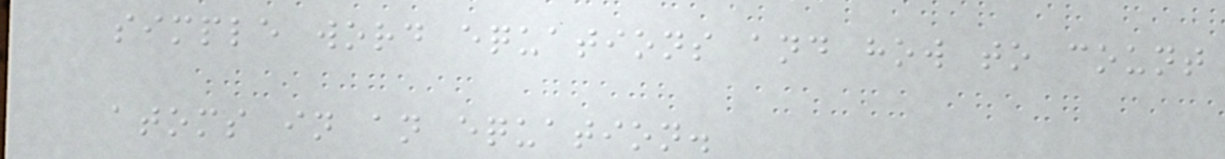simple word equations and how to count
atoms in an equation.
